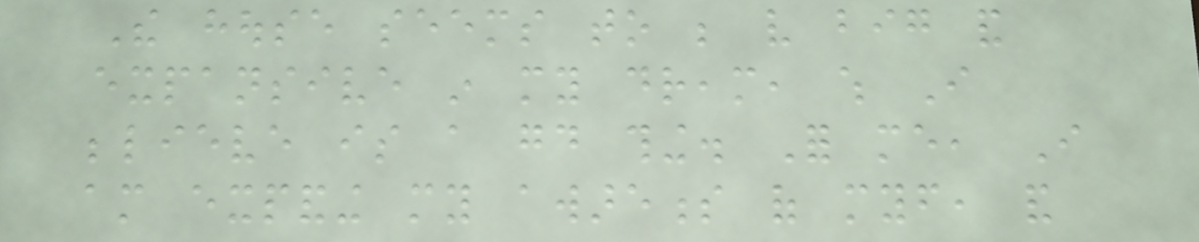The house seems to be very big and
expansive in my dream, which I
believe is a good thing. For me, I
am expanding my awareness of myself, and
